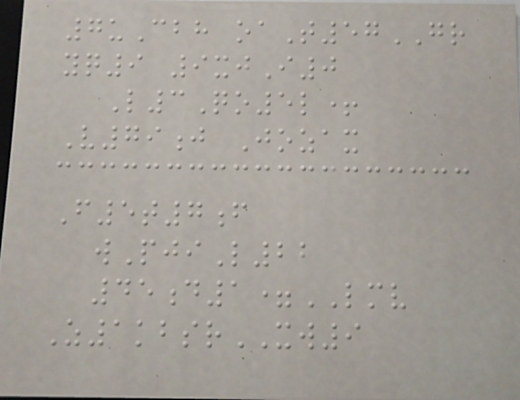7uCbh oaT57GR
yq9 9xjI0
L3Qo5l+
V79j Jozax
F5t7f
wPjiL22
45d1=LMV
Z1kbsrXW9
